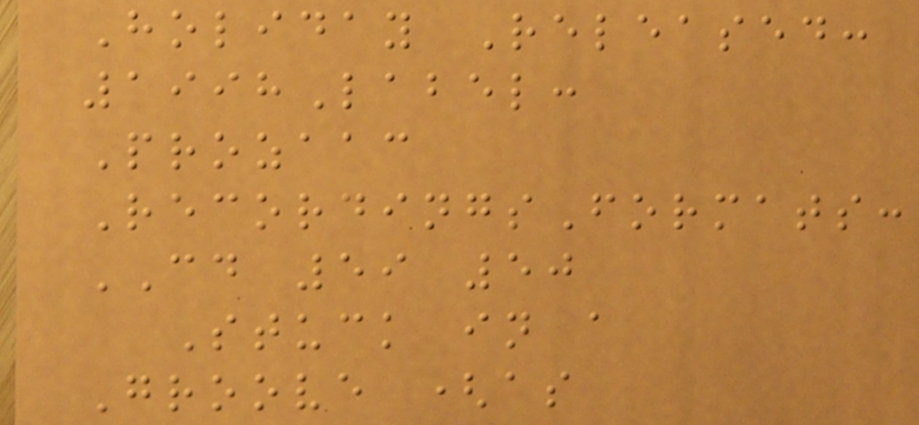Holiday Released:
1998Label:
Prozaac
RecordingsFormats:
CD 59 50
Stuck in a
Groove (as
